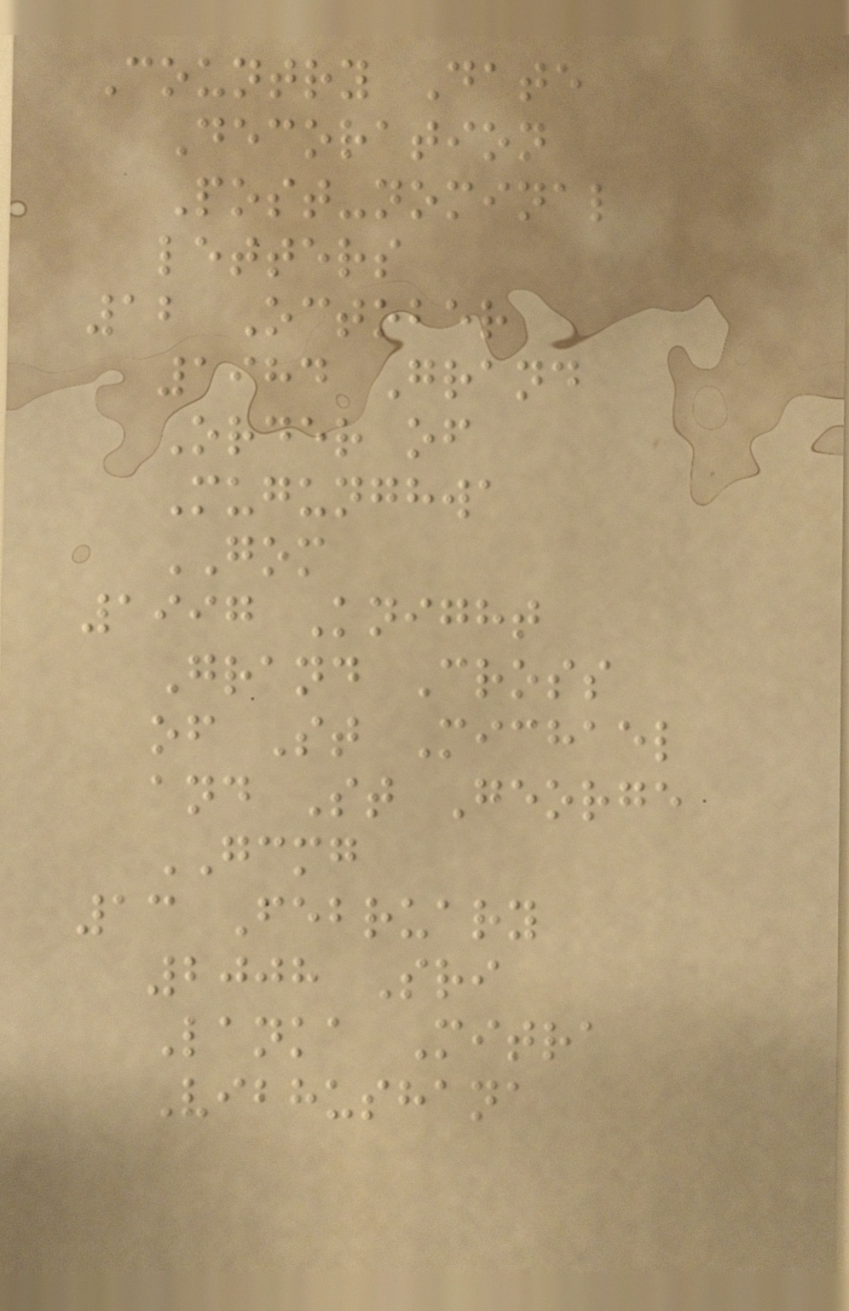Country Date
Decoration
Post-nominal
letters
12 October
1984 Grand
Order of
Mugunghwa
GOM
1997 Knight
Grand Cross
of St Michael
and St George
GCMG
13 February
2008 Sri
Lanka Mitra
Vibhushana
